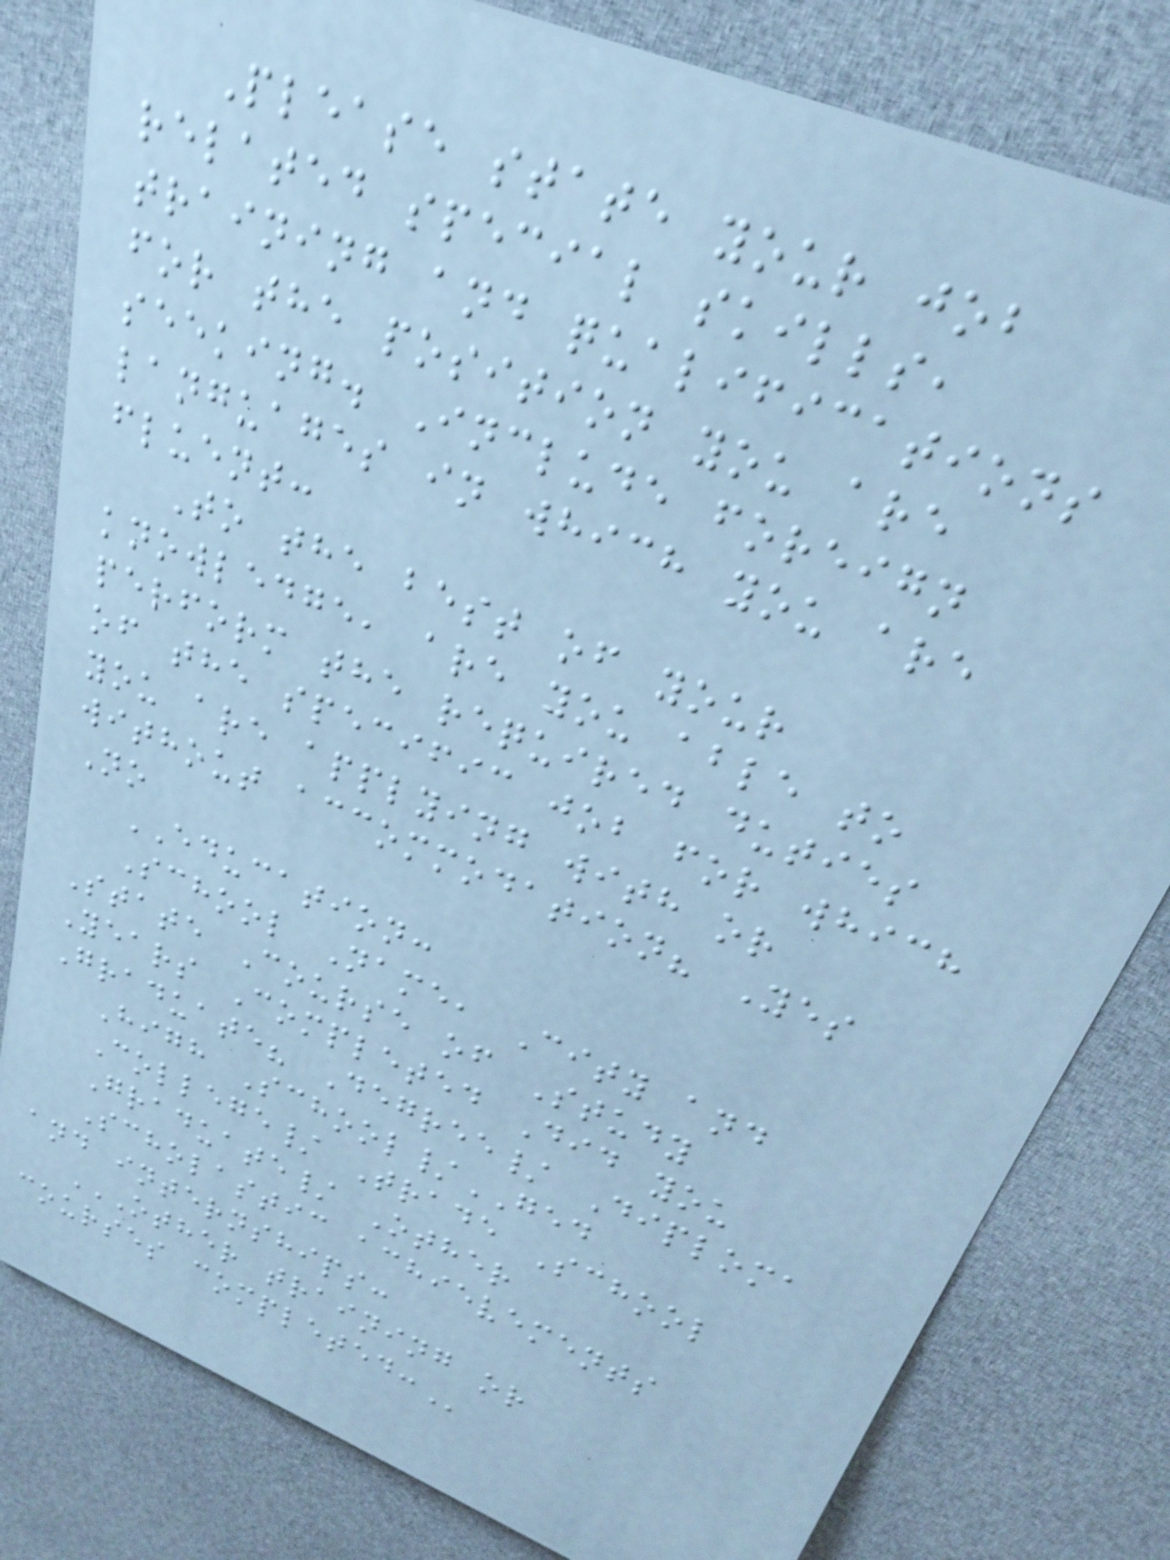Please state your job
related special skills,
training and qualifications
for the position you are
seeking. Include foreign
languages in which you are
fluent:
To the best of your
knowledge, are you able to
perform the required duties
of the specific job for which
you are applying with or
without accommodation? Yes
No
EDUCATION:
School Name, City and
State Course of Study
Years Completed Did you
Graduate? Degree/ Diploma
High School/GED
College/ Trade School
Graduate/ Other
Scholastic achievements
and internships:
OTHER TRAINING OR
COURSES COMPLETED:
